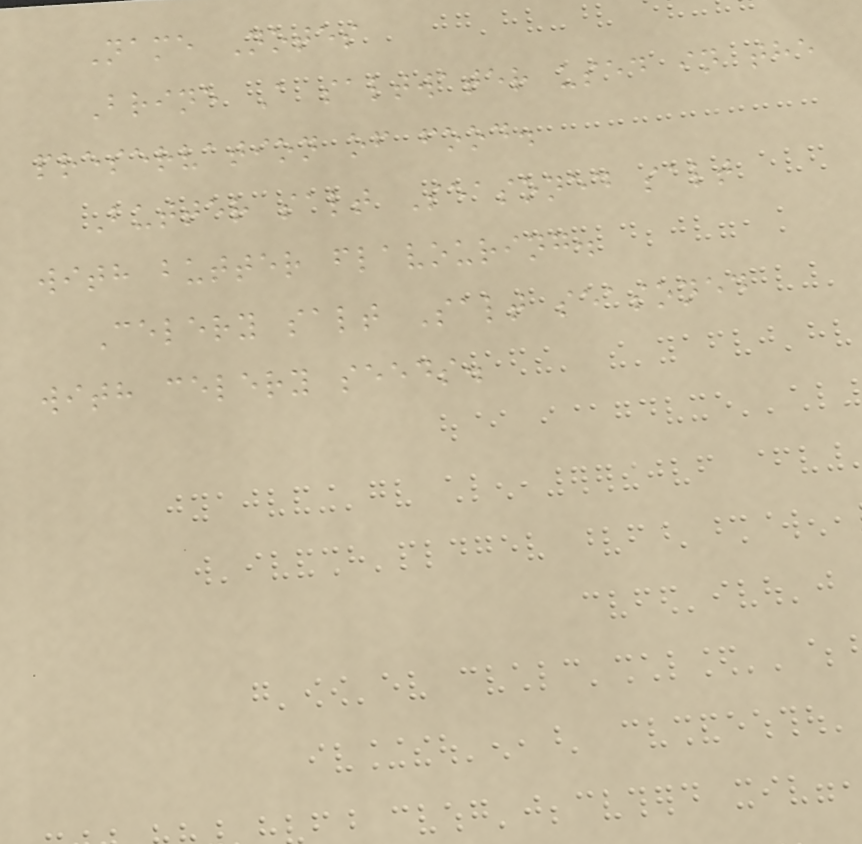Name Notes
Brine A saltwater used in the
preservation of food.
Butter salt Seasoned salt
with butter flavouring.
Celery salt Salt seasoned
with celery seeds.
